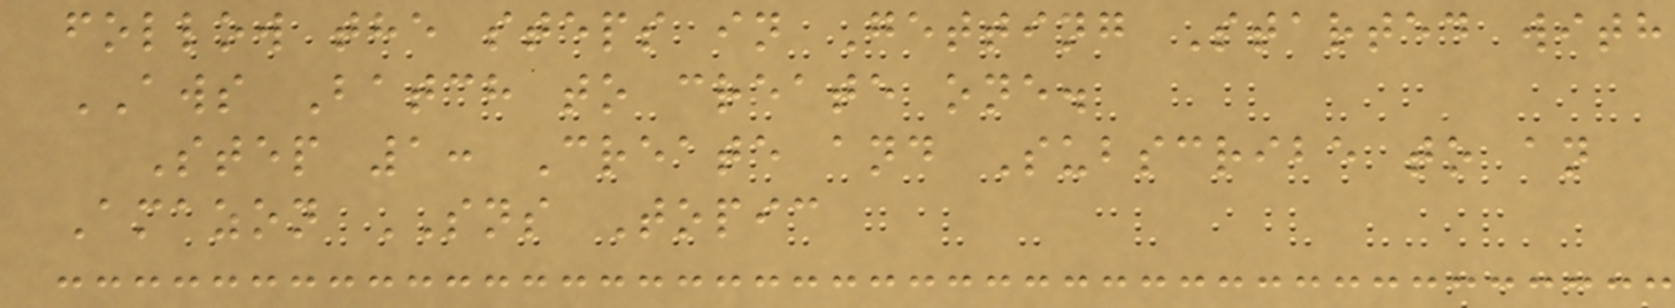follow the steps in Getting Started with
AWS Batch to create one.
Step 1: Create and Subscribe to an
Amazon SNS Topic
